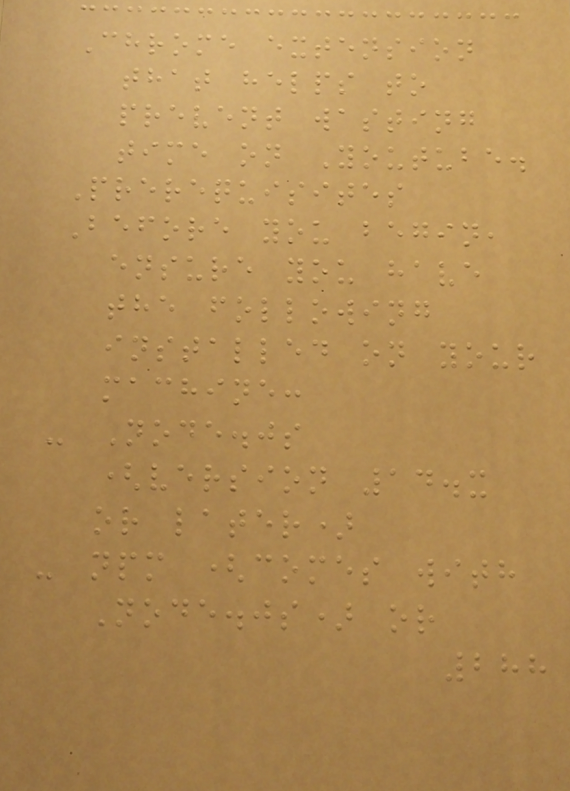Chrome extension
that helps to
prevent wasting
time on Youtube.
Prerequisites
Before you begin,
ensure you have
the following
installed on your
machine:
- Node.js
(version 14.x
or later)
- npm (comes with
Node.js) or
288
